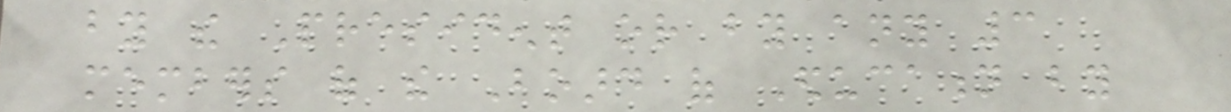by the President or by any 3
members of the Board of Education by
